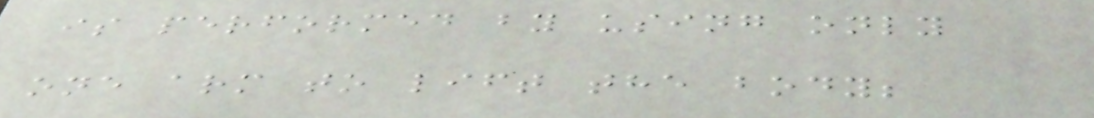is performed by using only
one arm to lift the body;
